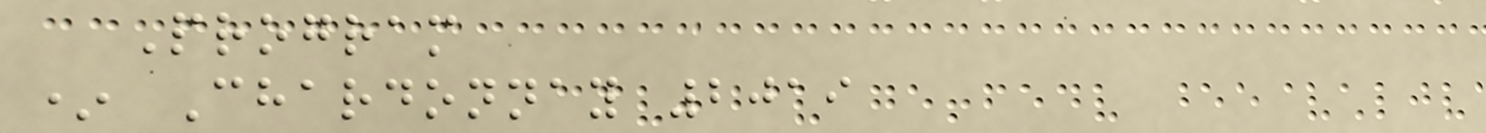Program
* Chardonnay 2019
